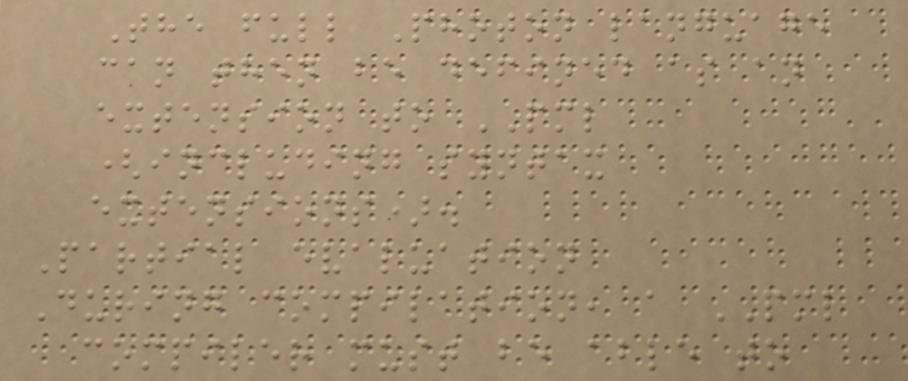The full Photon language
can then be defined as an
extension to PML
(including syntax
extensions).
Partial evaluation
During compilation, a PML
compiler must be able to
